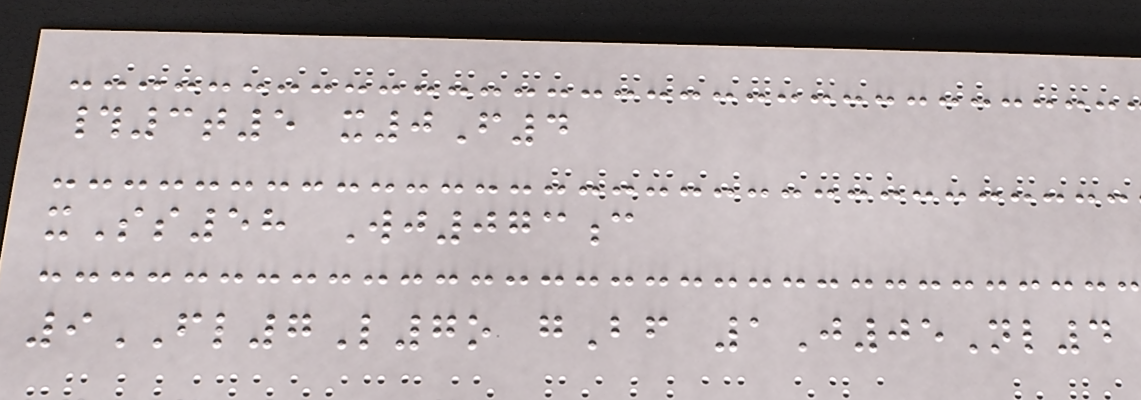#3t5 x0F4
xSs58 Wj073c
9FL7L7o gBf 1J05Nl4
